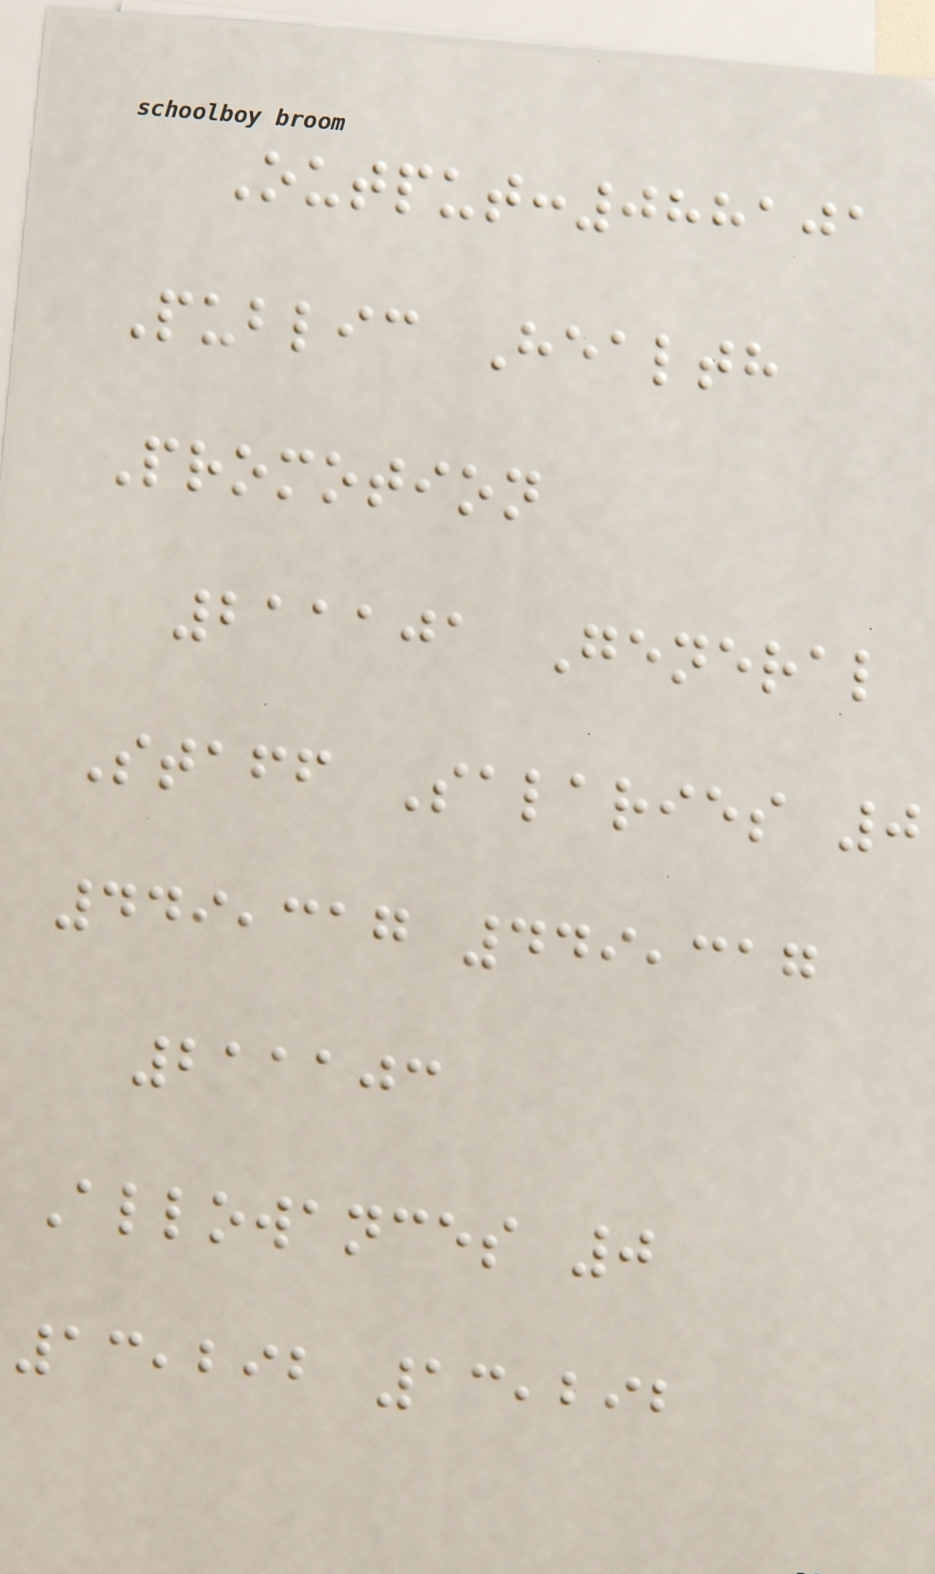Output:088101
Public Health
Promotion
211101 General
Staff Salaries 0
449,317 449,317
211103
Allowances 0
13,292 13,292
